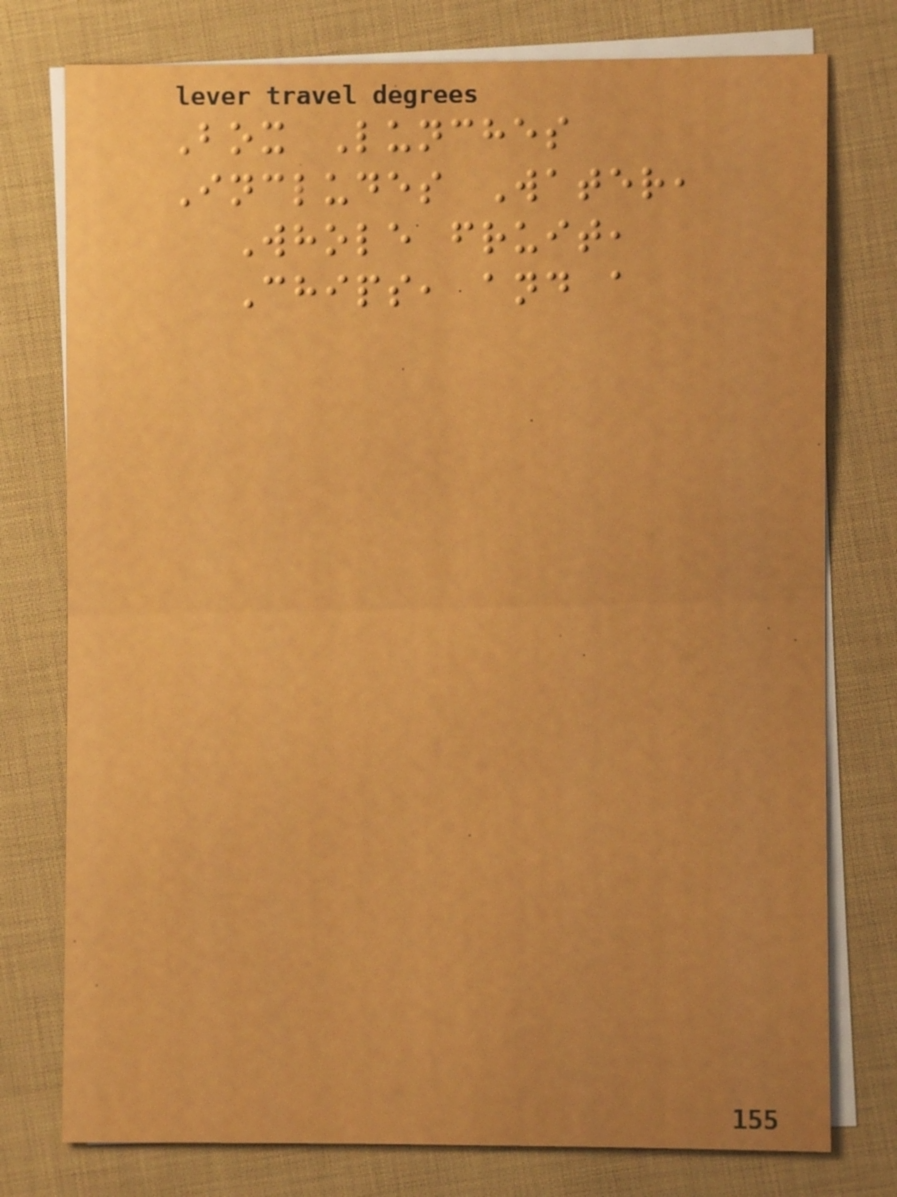Box Lunches
Includes Water,
Whole fruit,
Chips, and a
